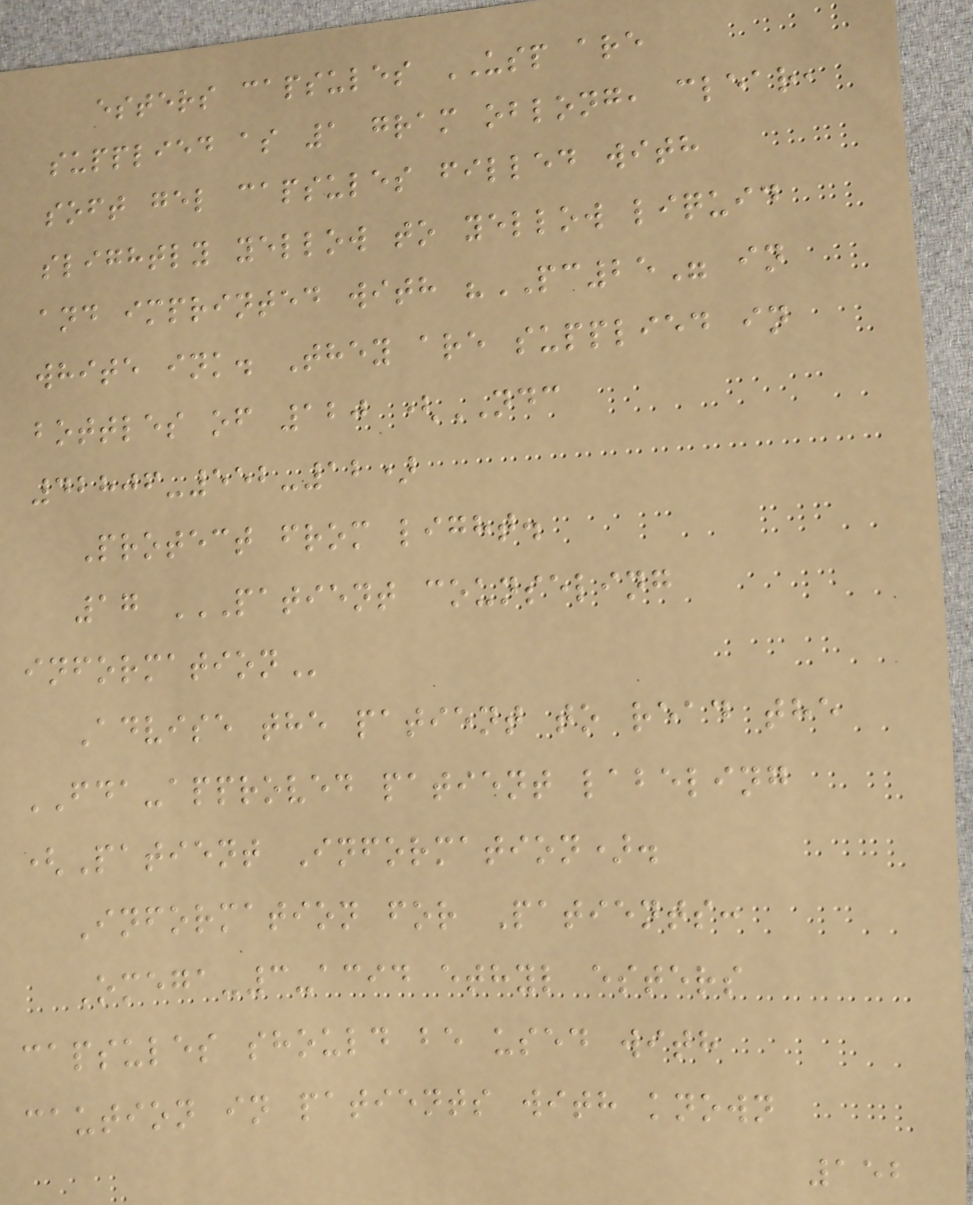esters capsules USP are
supplied as 1 gram oblong, clear,
soft gel capsules filled with
slightly yellow to yellow liquid
and imprinted with "PC25" in
white ink. They are supplied in
bottles of 120 (NDC
42806-552-12)
Protect from light.
17 PATIENT COUNSELING
INFORMATION
Advise the patient to read the
FDA-approved patient labeling
(Patient Information).
Information for Patients:
Omega-3-acid ethyl esters
capsules should be used with
caution in patients with known
152
